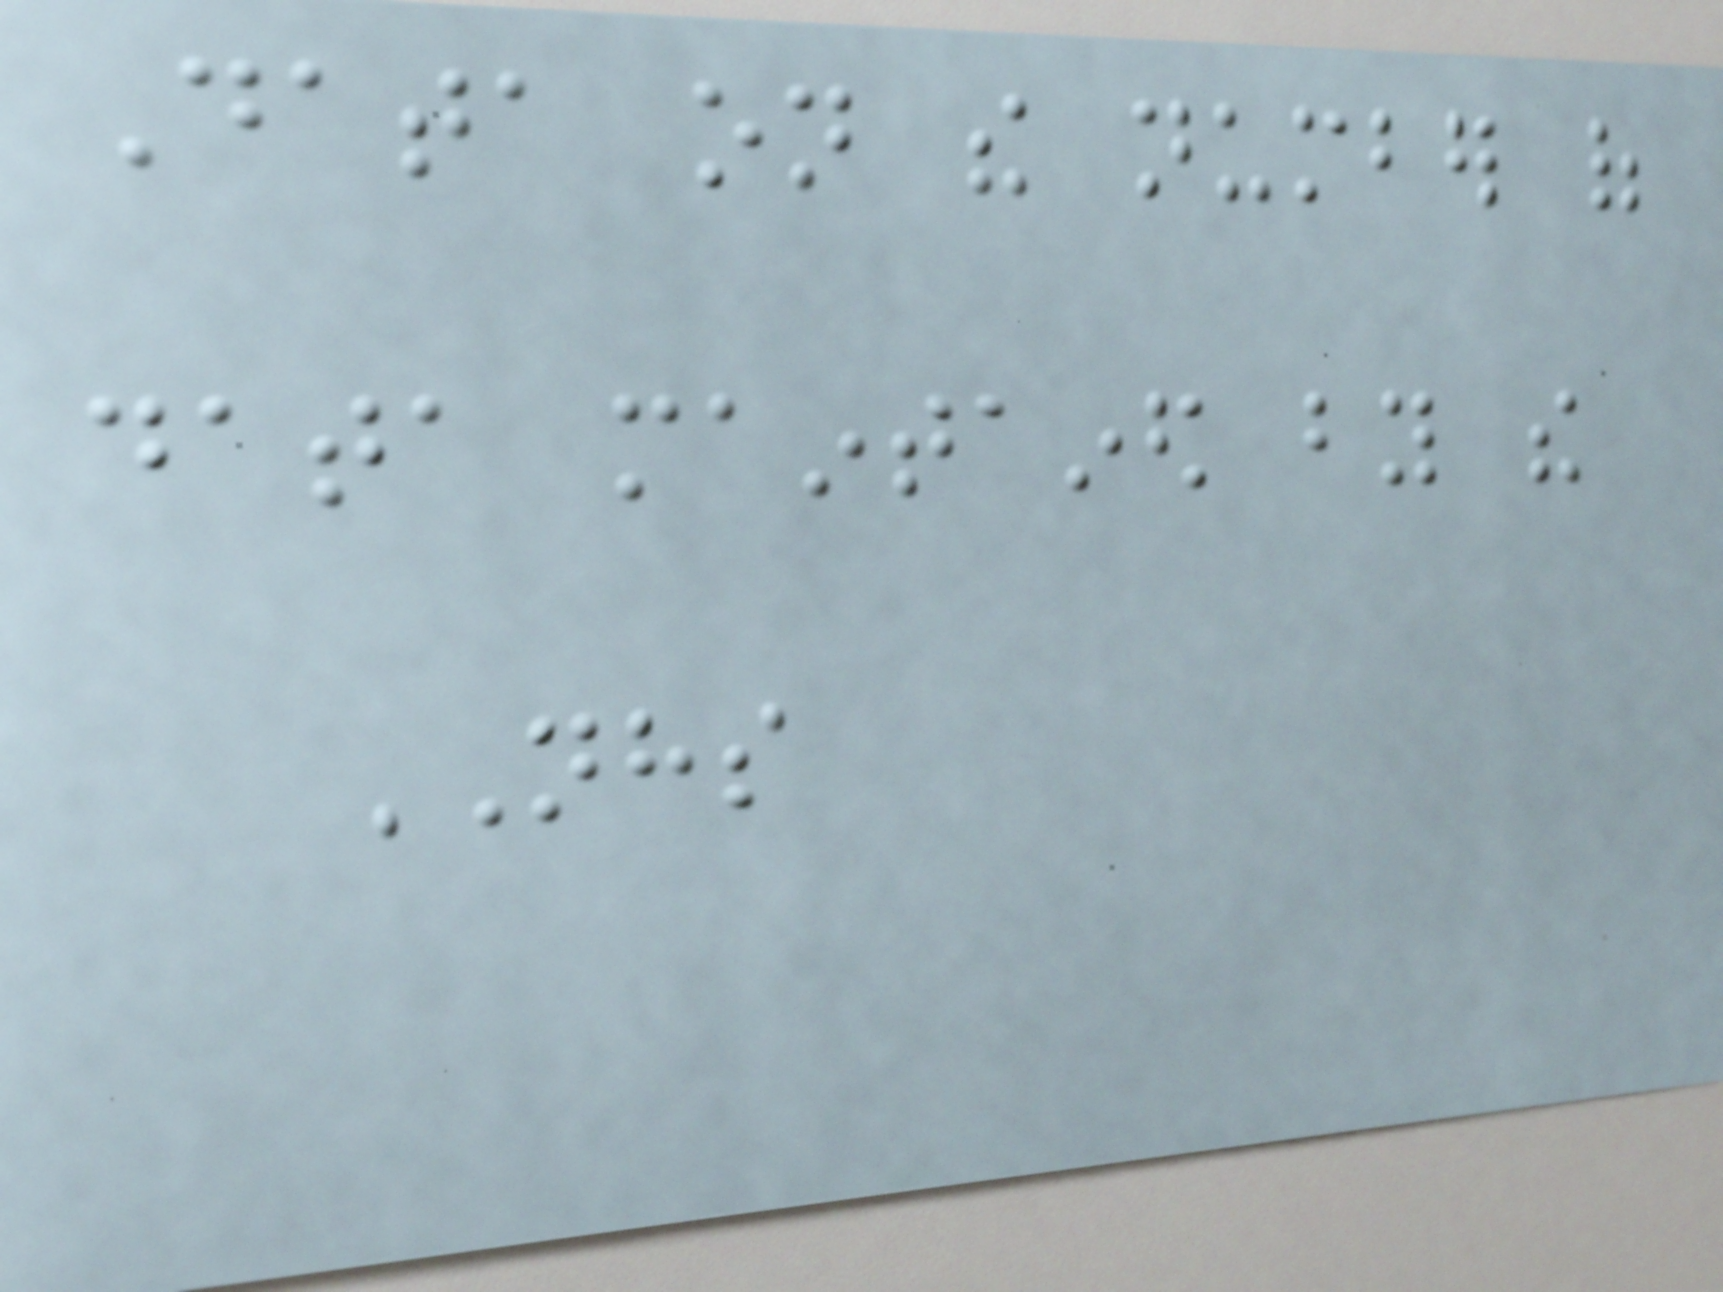Data on the number of
data maintained by the
NHS
